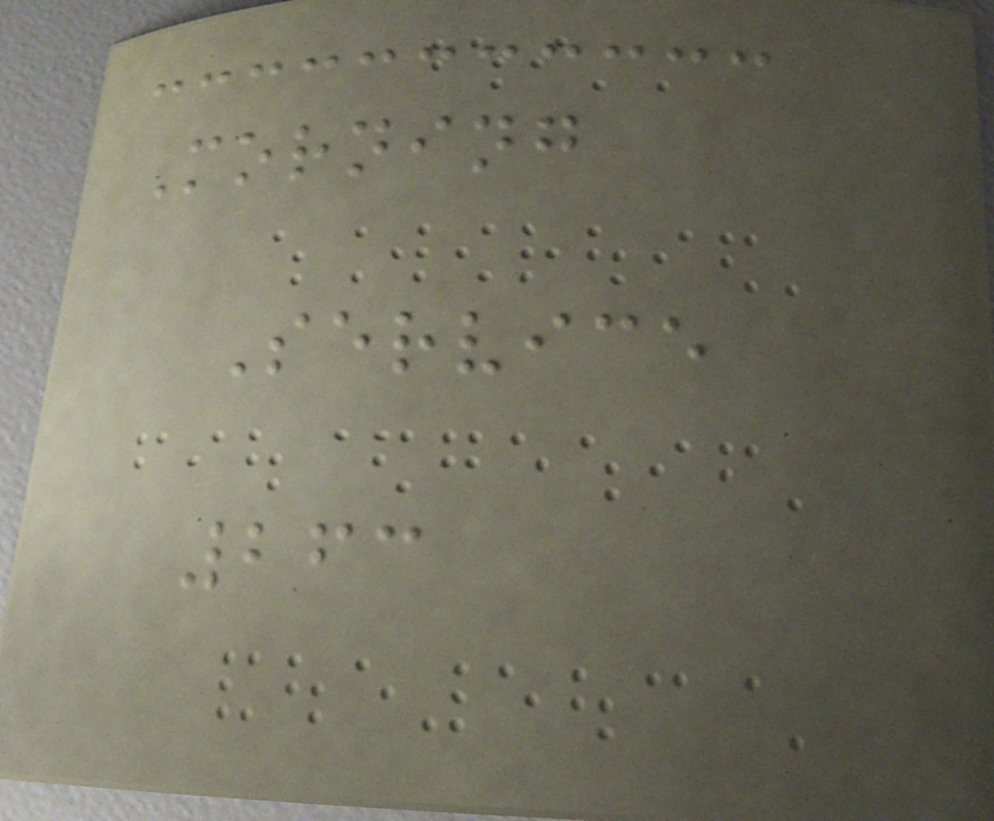Morning
Service
263
